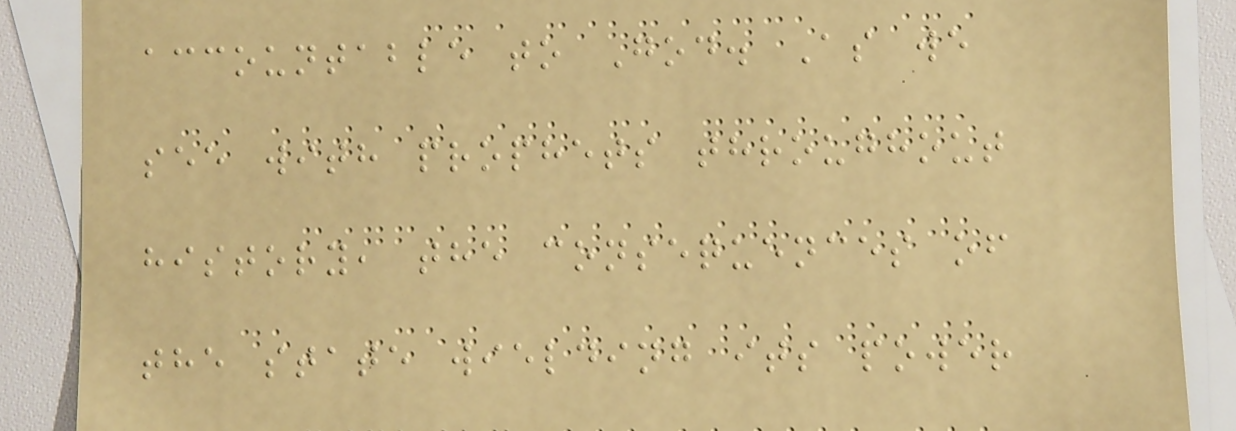accountable to God. As we
see with prophets throughout
history, the consequences of
the state wielding its power
